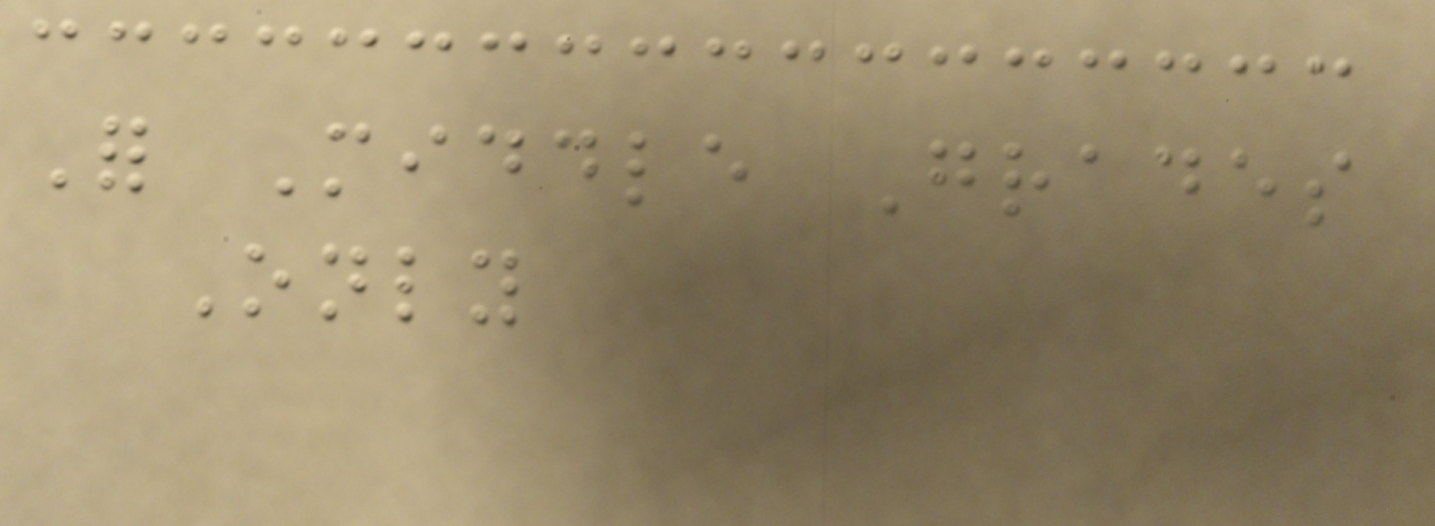For Middle Grades
Only
